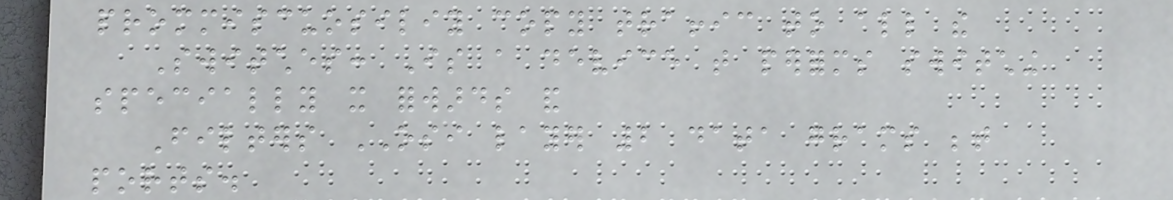prommiscuosiliy copy traffic to all the
Switches: Is a device that performs switching
specially it forwards and
Filters OSI layer 2 data grams between
ports.
